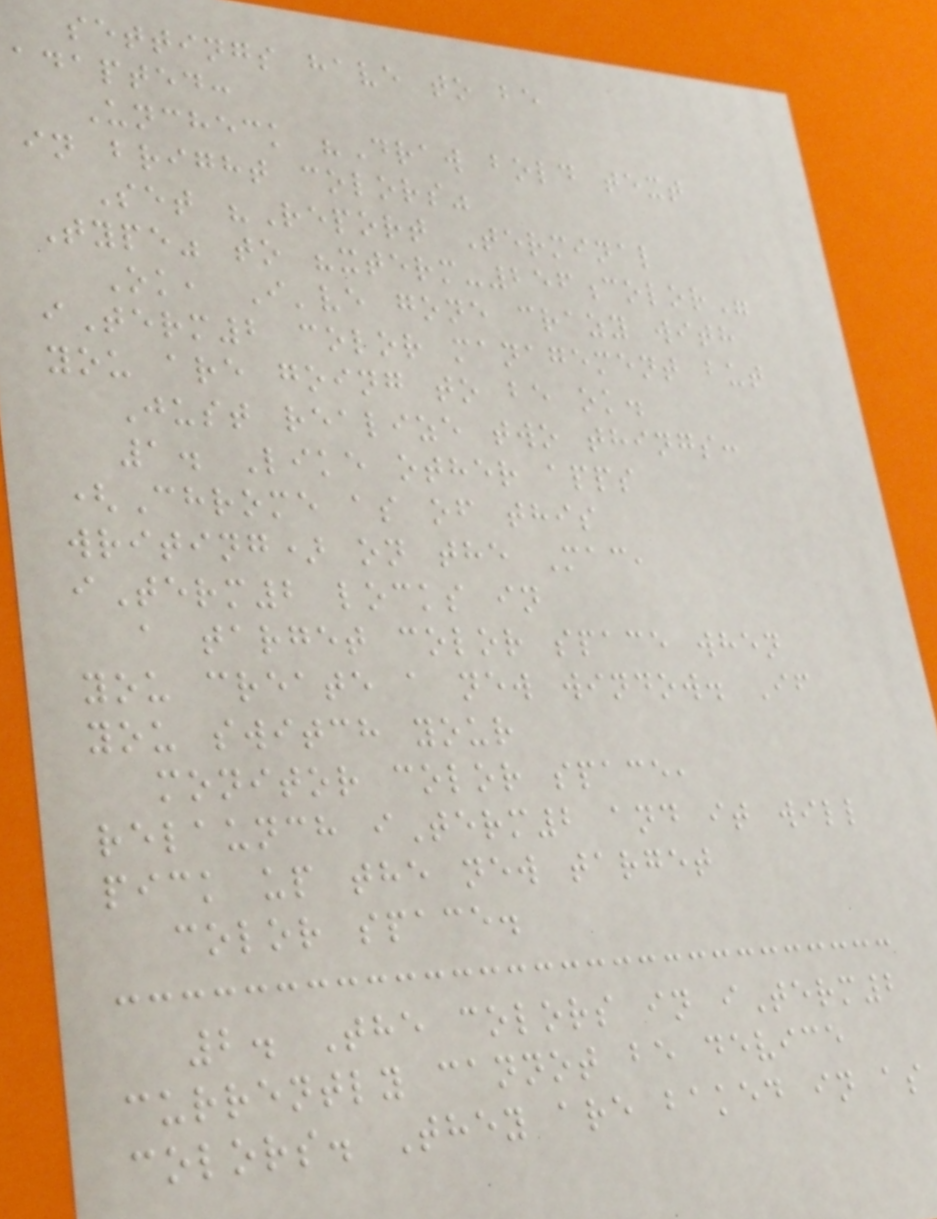settings have to be
adapted:
Uncheck "Draw bold text
in bright colors"
Set "Report Terminal
Type" to "xterm-256color"
Ok, I've gone crazy with
iTerm2 color management but
you are going to be ok.
Just realize two things:
1. Like other apps
(Chrome as of this
writing) on the Mac,
iTerm2 locks in
a target color space when
you create a new window. If
you switch your
monitor color space,
relaunch iTerm2 and it will
pick up the new target
color space.
2. The colors in iTerm2
currently cannot be device
colors. They are baked in as
